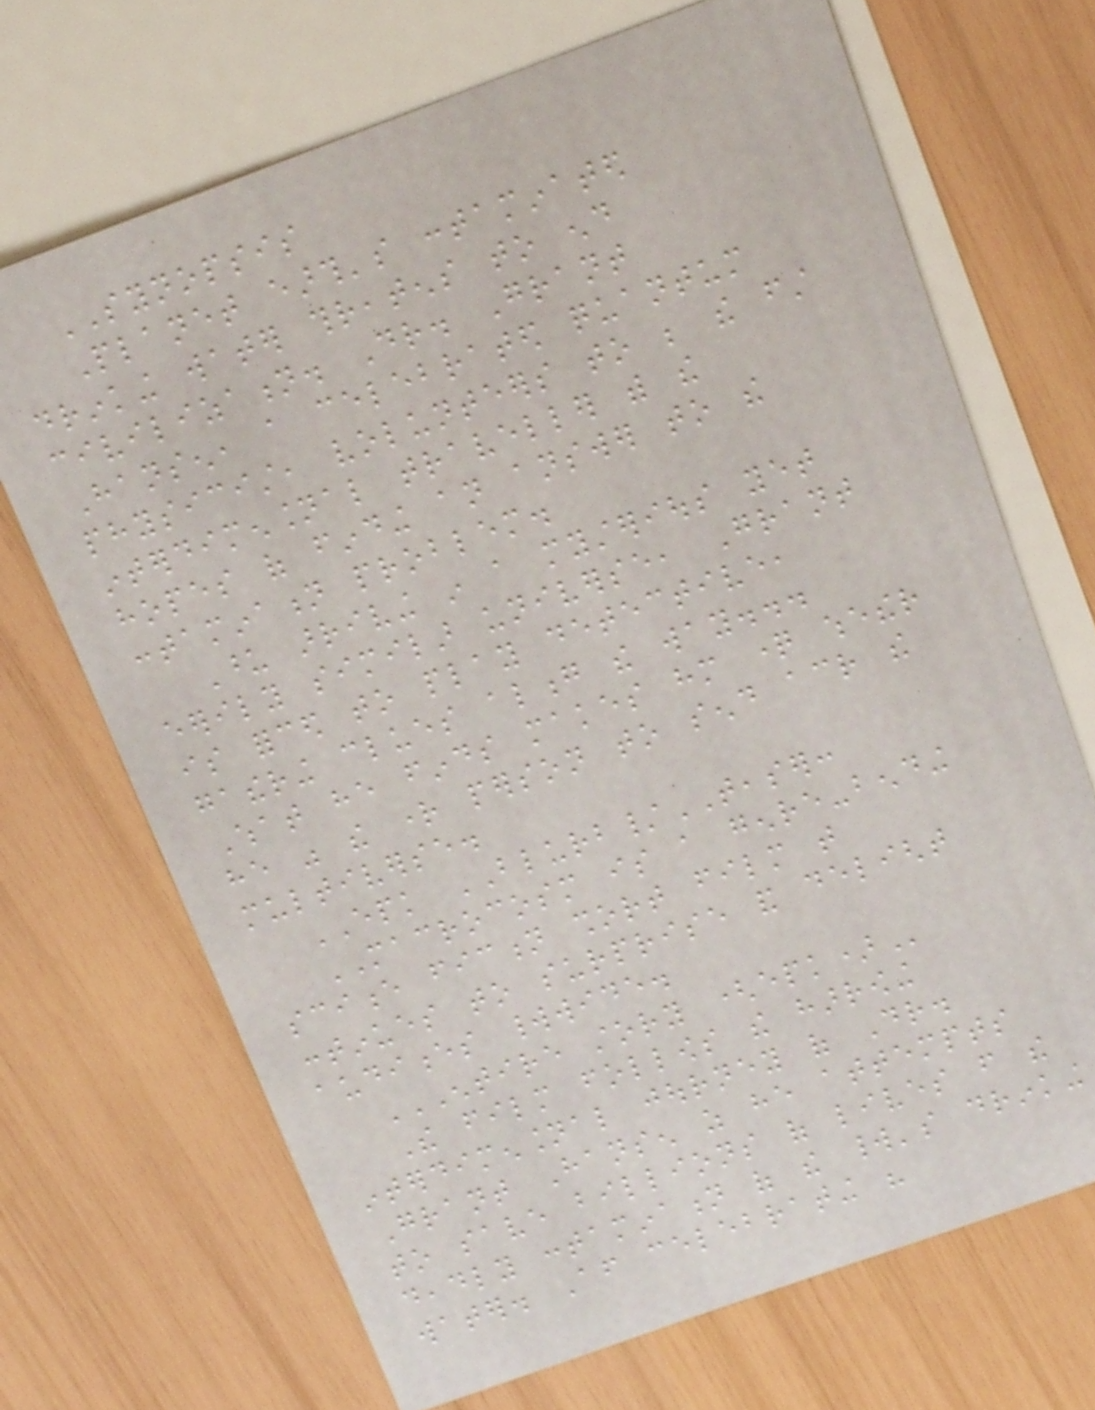SYNOPSIS
Planet earth's contaminated
drinking water threatens to end
civilization. Dr. Grant
Hansen, a celebrated quantum
physicist, volunteers to be the first
interdimensional traveller with the
hopes of finding an answer to the
contamination problem.
Upon arriving in a mysterious yet
eerily similar universe, Grant
is forced to play detective,
gathering clues along the way...
What he finds makes him question whether
he was the right person to send across the
multiverse.
EPK BLURB/TEASER:
MACROCOSM is a genre-bending
science fiction short film that
continues to surprise and delight
audiences worldwide.
ENTIRE STORY (EPK)
The film follows the harrowing
interdimensional journey of Dr.
Grant Hansen as he attempts
to save billions of lives from the
deadly contamination of the world's drinking
water. After celebrating his
